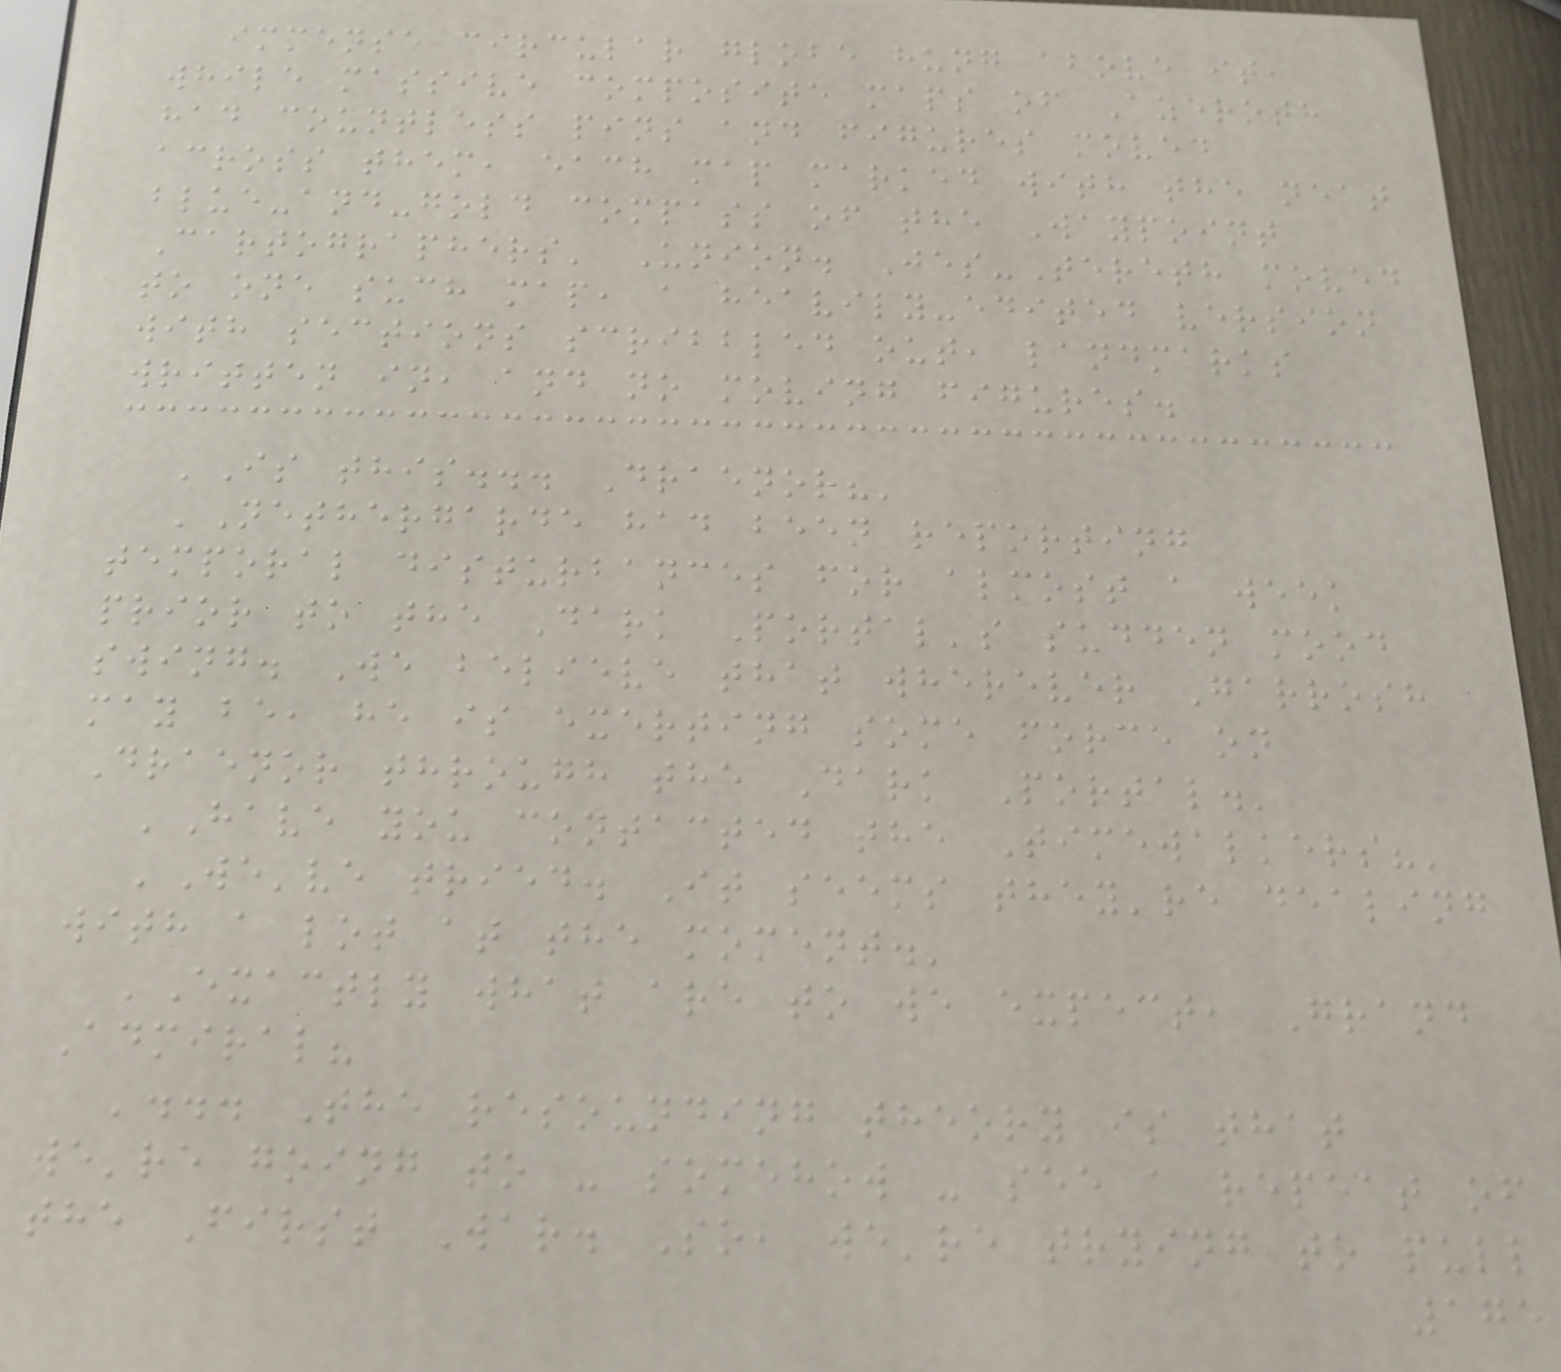immense circular globe hung above it,
while massive composite maps of Azeroth
had countless pins and figures moved
across them, each map marked with the neat
blue-and-gold compass of the Waypoint
Cartographers' Union. Jes-Tereth moved
to one such map, a heavily-edited version
with sections scribbled out, landmarks
written in, and no moving figures.
'Is this... Draenor?'
'Nethergarde had been reporting
temporal disturbances for almost a week
prior to the Dark Portal's sudden mood
swing. We believe that wherever Garrosh
may be, he is exerting some force on
Draenor through the Dark Portal.'
'Have you contacted the Timewalkers?'
'We've tried. It seems they're dealing
with a lot at the moment.'
'Exactly what are to we expect, Grand
Admiral?
'... The resounding theory is that
we're going to - somehow - see a repeat of
the First War. So, we're trying to pull
175
